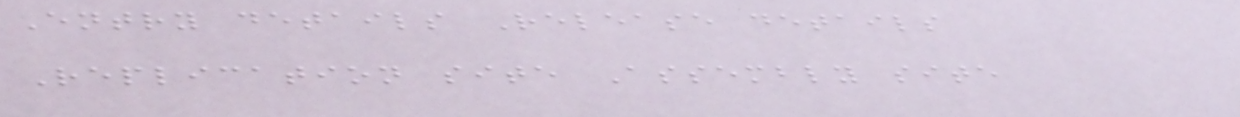Entry details Release details
Replication site Assembly site
